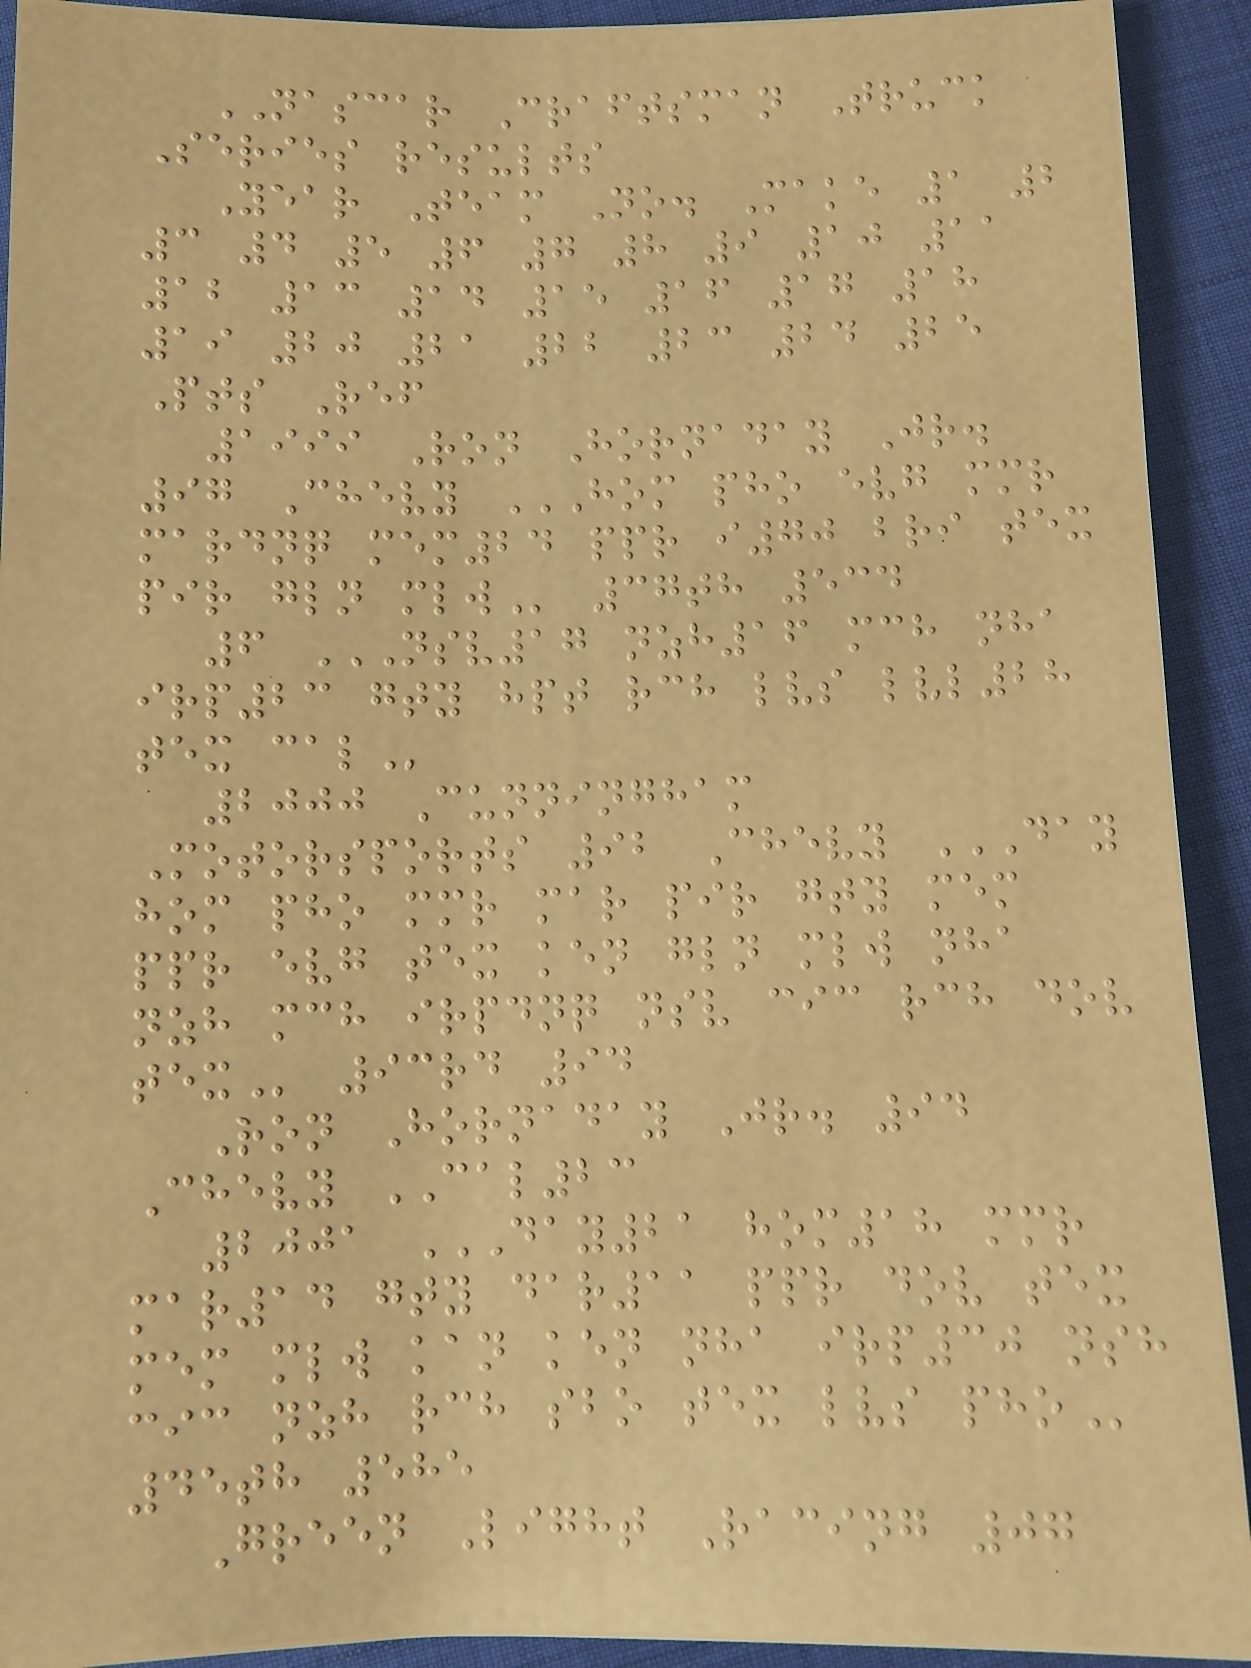NASCAR Craftsman Truck
Series results
Year Team No. Make 1 2
3 4 5 6 7 8 9 10 11
12 13 14 15 16 17 18
19 20 21 22 23 24 25
Pts Ref
1999 Ron Hornaday Jr.
97 Chevy HOM PHO EVG MMR
MARDNQ MEM24 PPR I70 BRI TEX
PIR GLN MLW 37th 534
6 NSV17 NZH16 MCH NHA
IRP23 GTY HPT RCH LVS LVL28
TEX CAL
2000 Cunningham
Motorsports 92 Chevy DAY
HOM PHO MMR MAR PIR GTY MEM
PPR EVG TEX KEN GLN MLW NHA
NZH MCH IRPDNQ NSV CIC RCH DOV
TEX 93rd 94
Ron Hornaday Jr. 94
Chevy CAL23
2001 DAY21 HOM18 MMR
MAR14 GTY DAR11 PPR DOV TEX
MEM MLW KAN KEN NHA IRP30 NSH
CIC NZH RCH SBO TEX LVS PHO
45th 585
Green Light Racing 07
